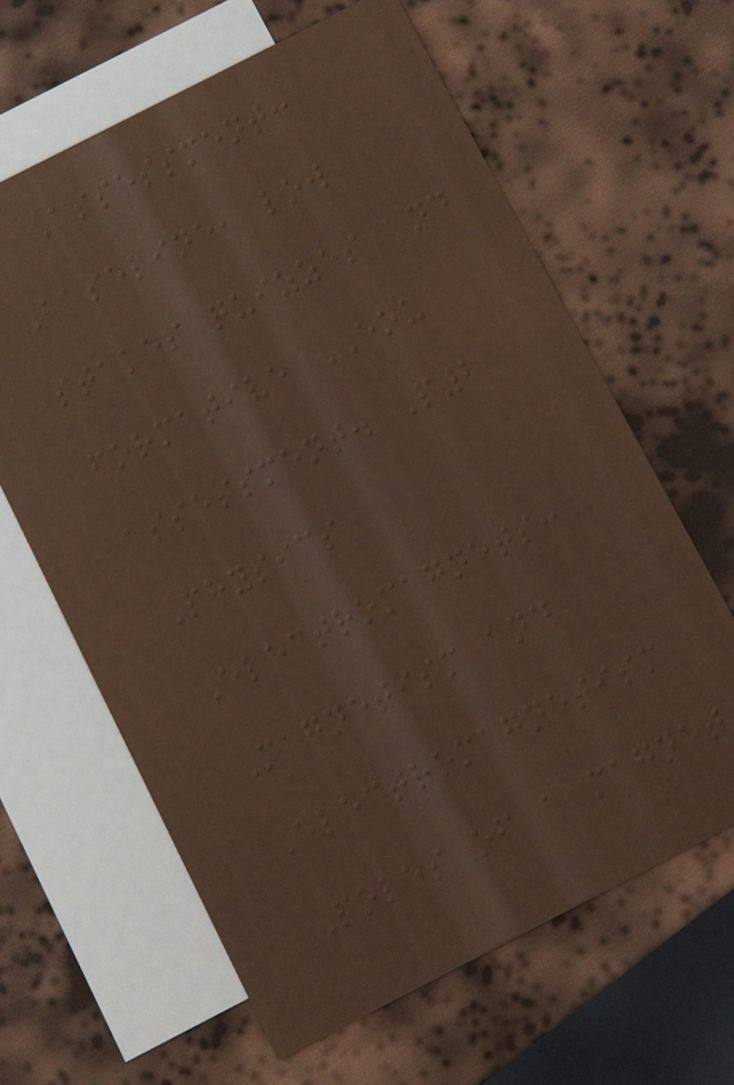Assessment:
Baseline, low
stakes quizzes and
formative EOU
assessment. P2
Physics
Electromagnets:
Magnetism and
Electromagnetism
Poles of a magnet
